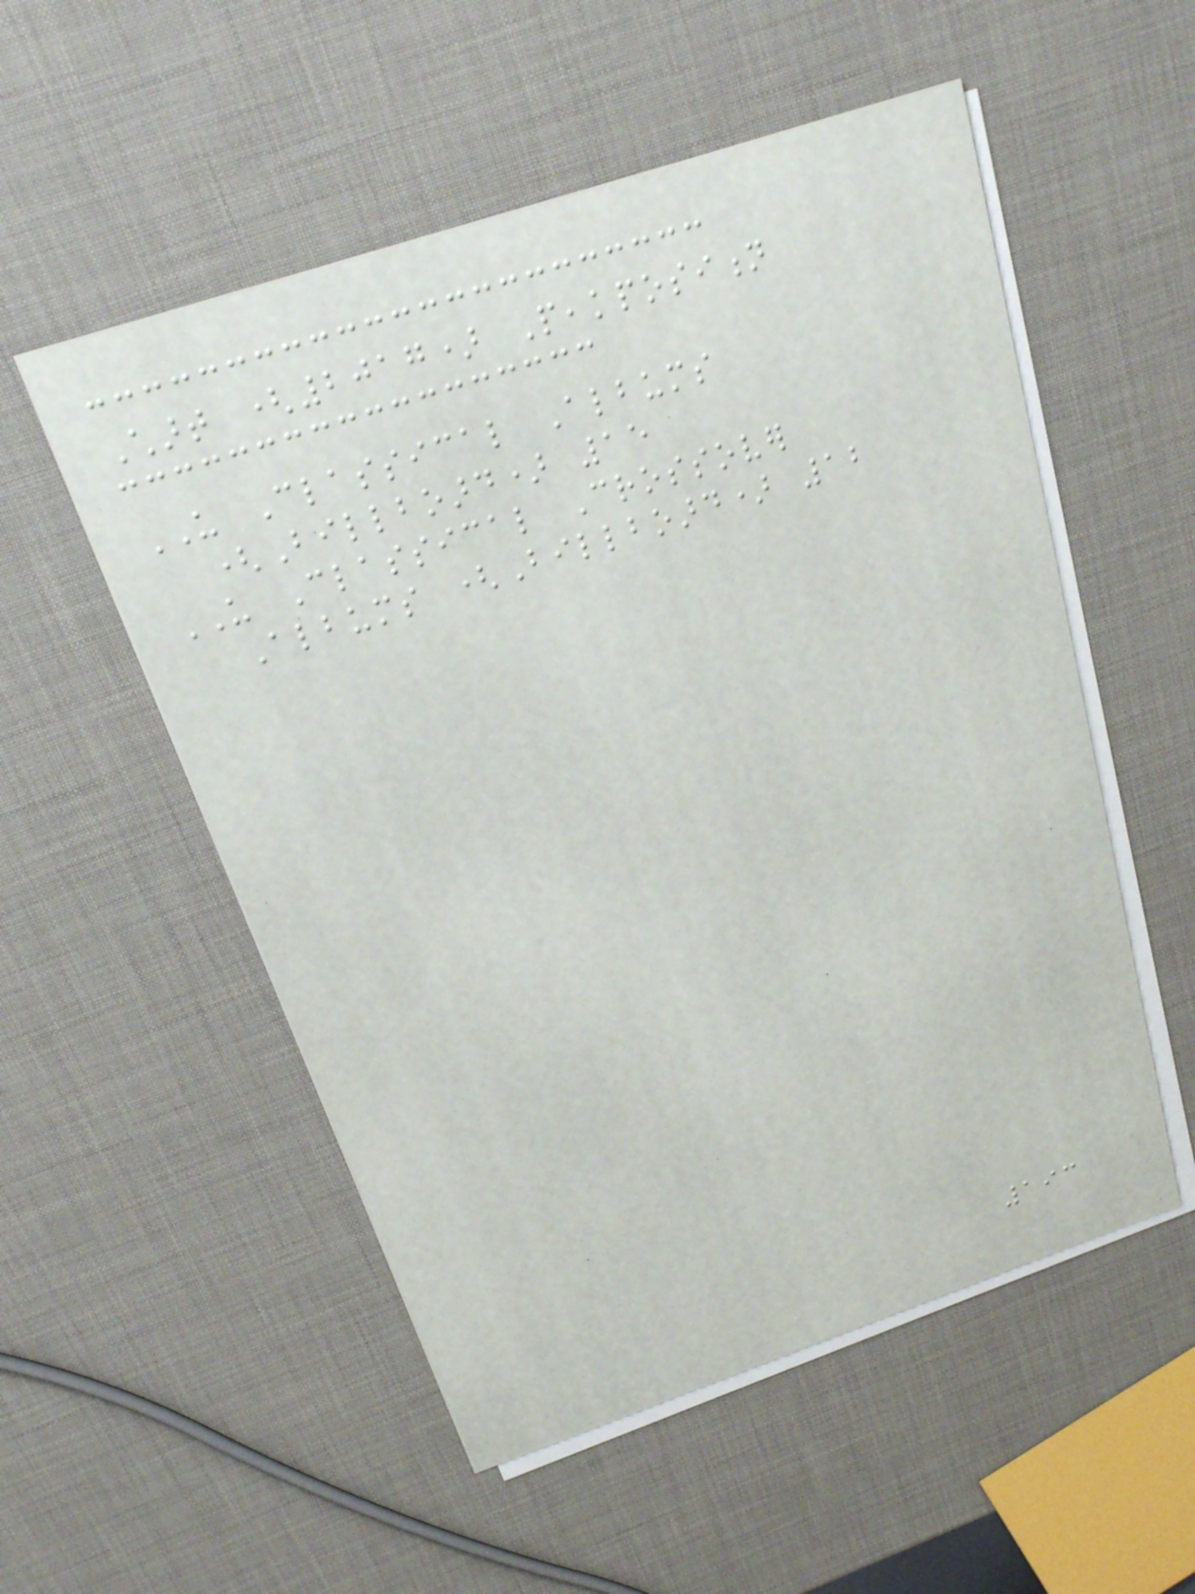Chart (2017) Peakposition
US Classical Albums
(Billboard) 15
US Classical Crossover
Albums (Billboard) 12
193
